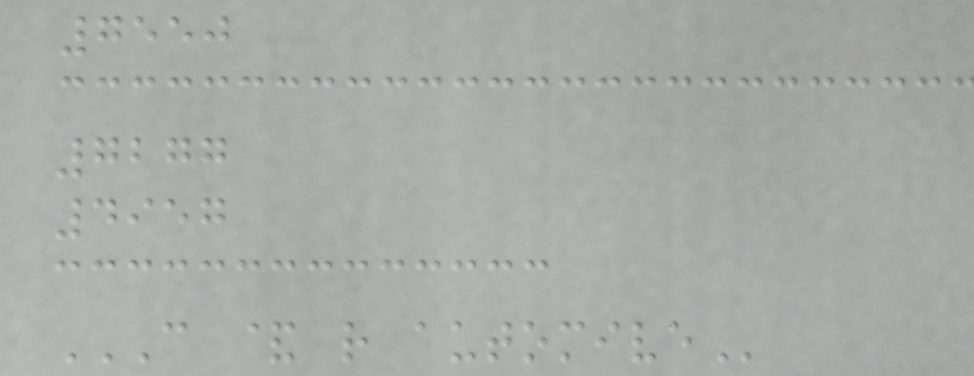7550
7277
4957
C & R AUTOMIVE
